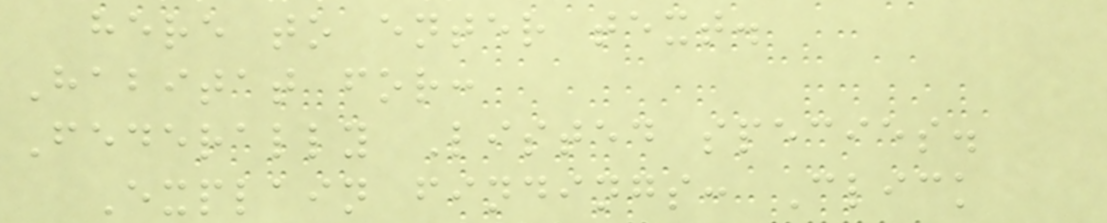here to enter text.
Habitat for:
Federally Listed species.
Explain findings: Click
